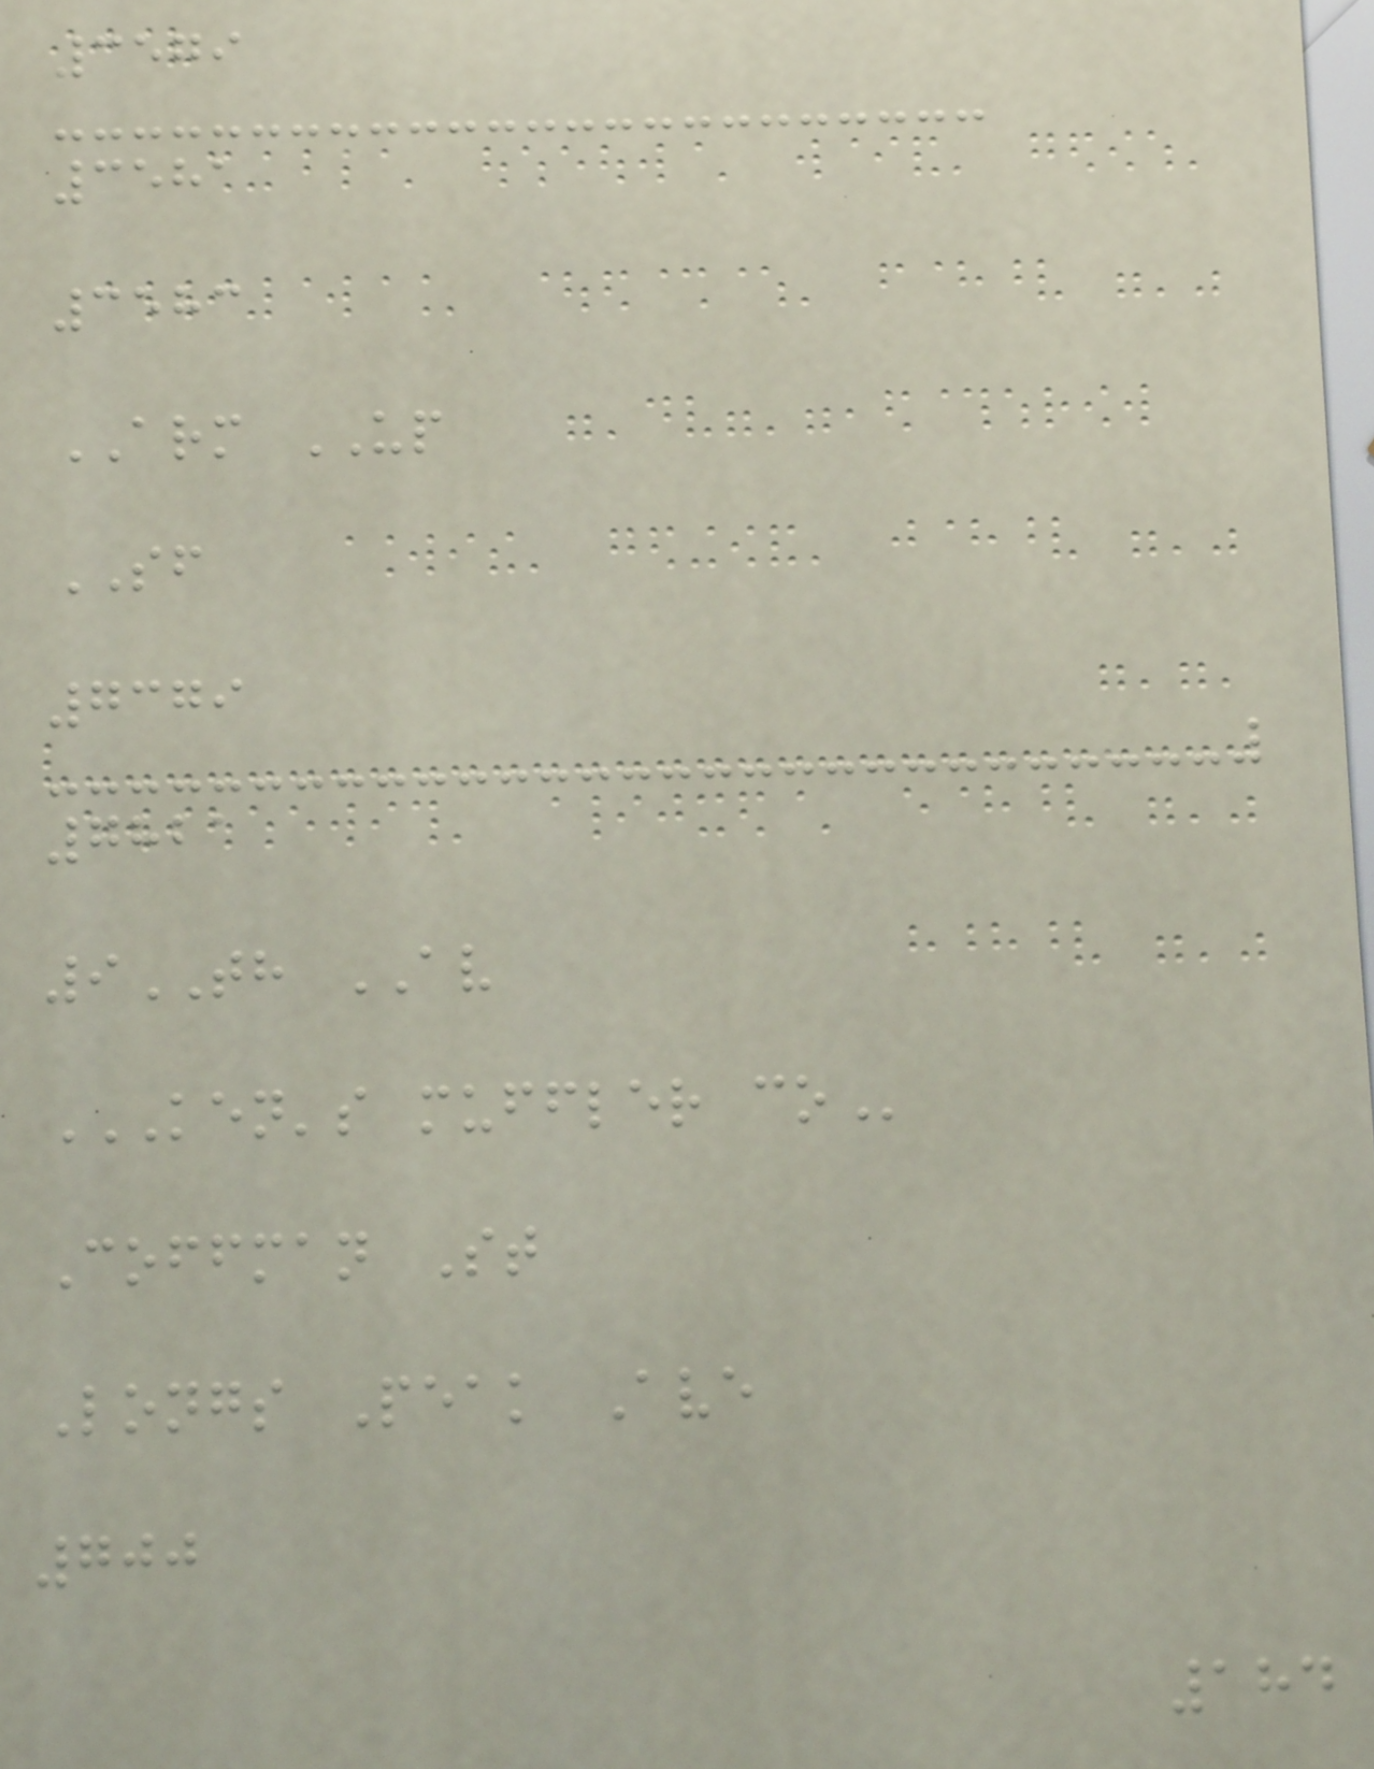3579
3581
3583
ARM UP
SF
7379
7821
9TH AV
KEN'S MUFFLER CO
Coffman St
Longs Peak Ave
700
184
